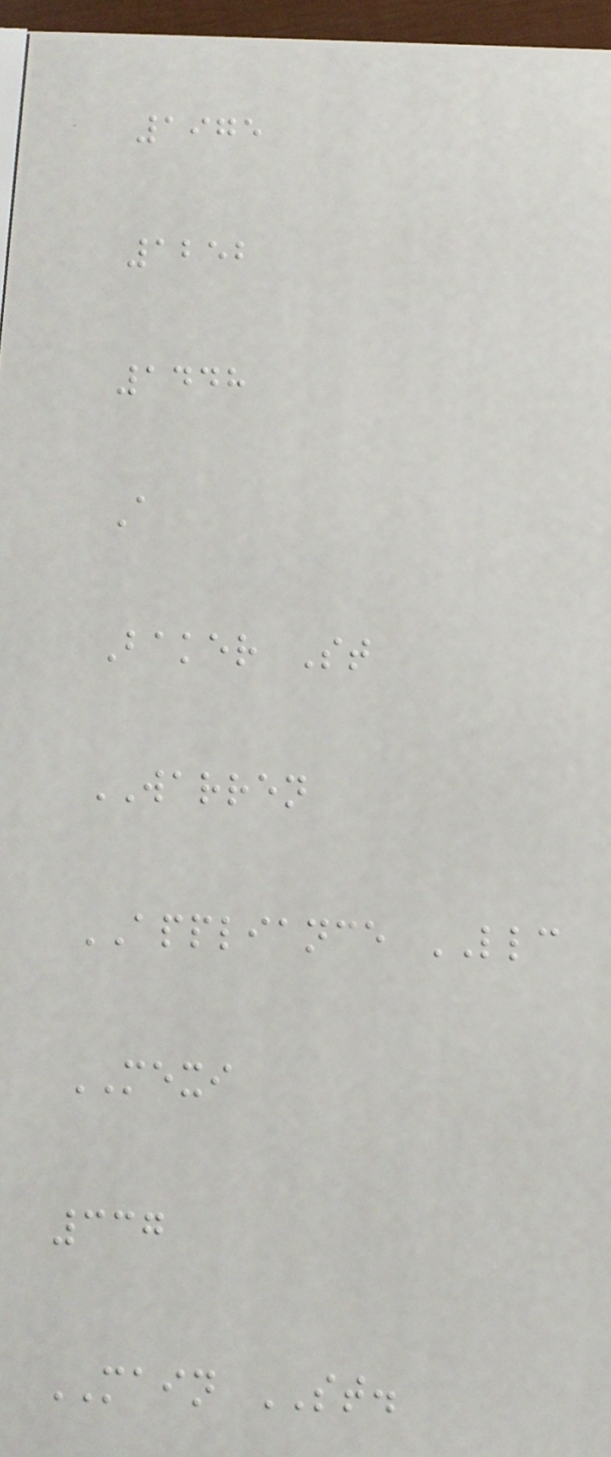1975
1252
1448
A
Baker St
WARREN
APPLIANCE LLC
MEXI
337
MAIN ST.
